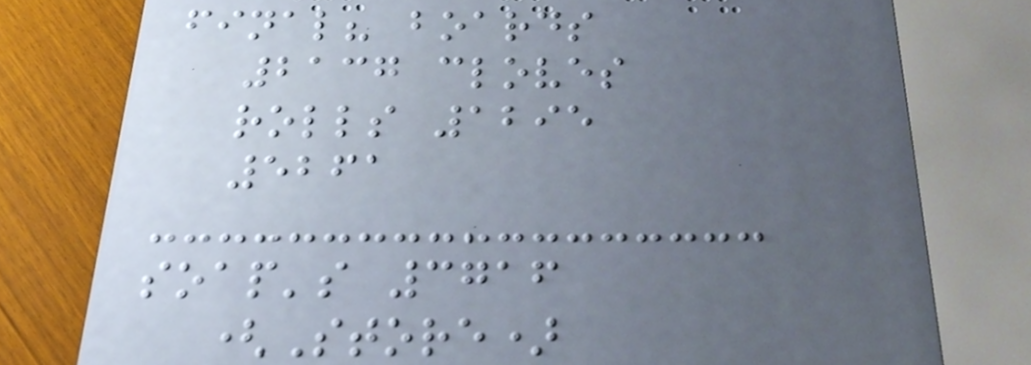final? boards
2137 cloves
rolls 1295
5261
soap's 3716
(Store)
